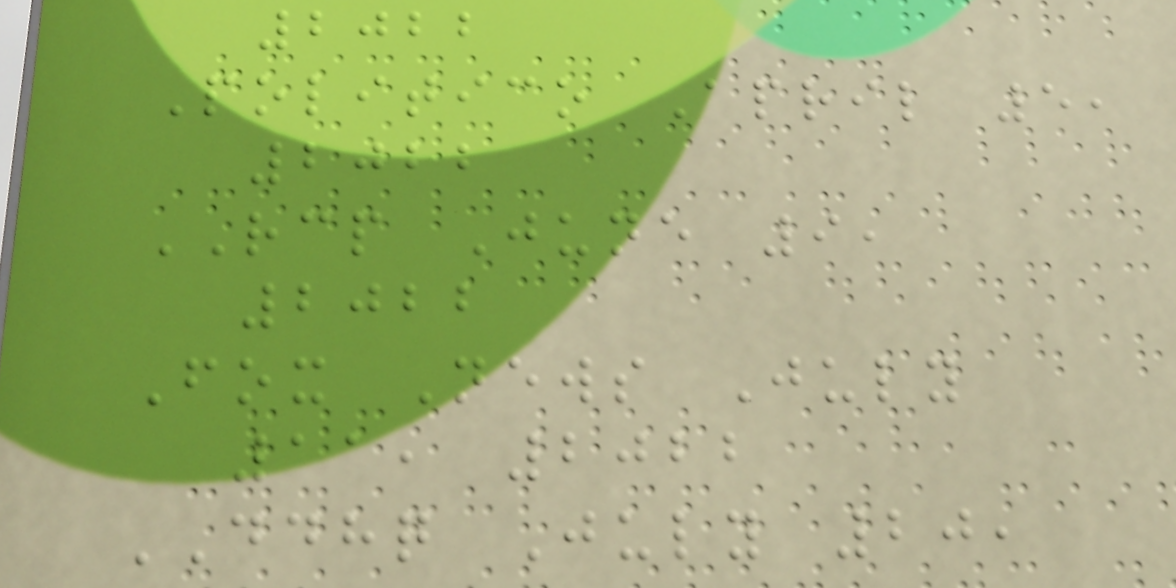2022
Politico April 5,
2022
RCP June 9,
2022
Fox News July
11, 2022
DDHQ July 20,
